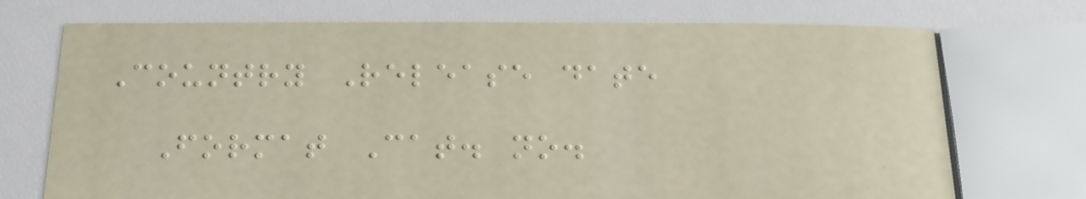Country Release date
Format Cat. no.
